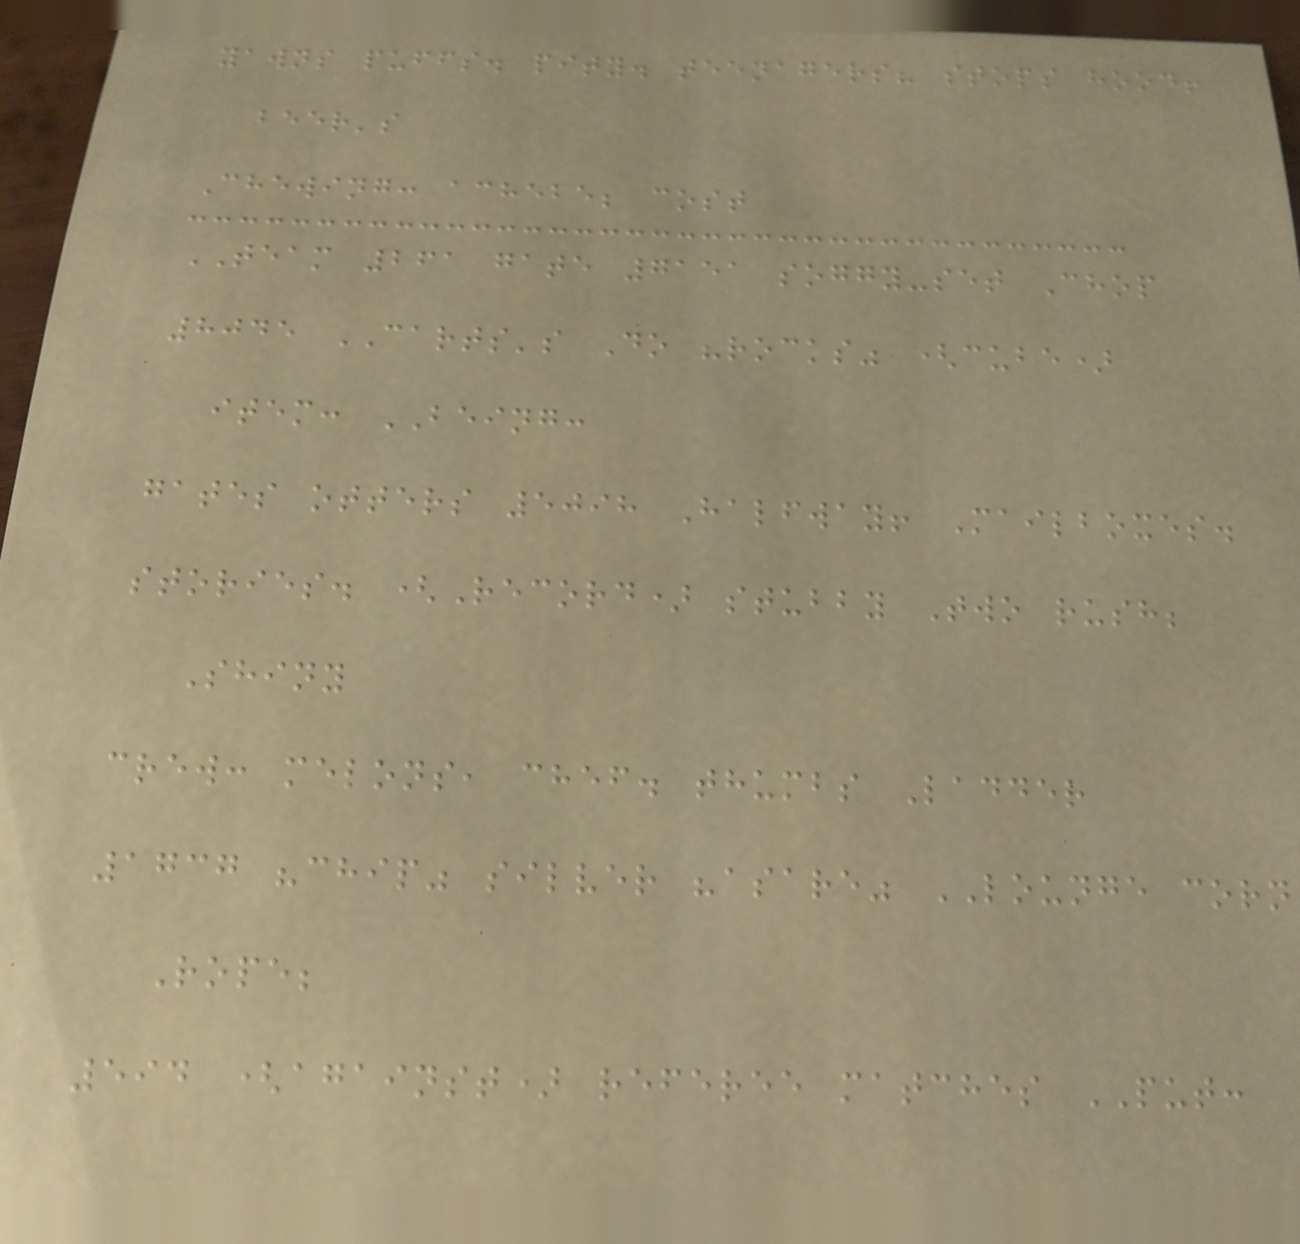yawns puffs. pity. teenagers? stops hood!
beer's
Chewing: achebe; cost
TEAM 261 gate 7151 soggy-set Chop
8045 CARTS's Do "rocks" (cube)
item: BEING:
gates otters 5098 Halfway! Mailboxes.
stories. (Record) stubby Two rush;
Shiny
crew: melons, chef. thumbs Ladder
1737 "chip" silver "asare" LOUNGE corn
Rope;
594 (against) referee matches PUT:
